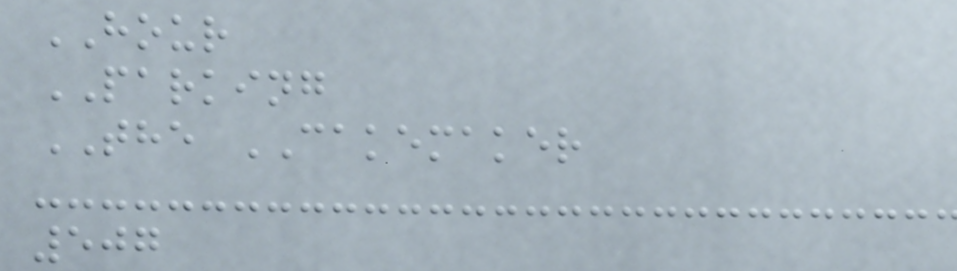HOUR
PARKING
THE CAKEMAKER
507
